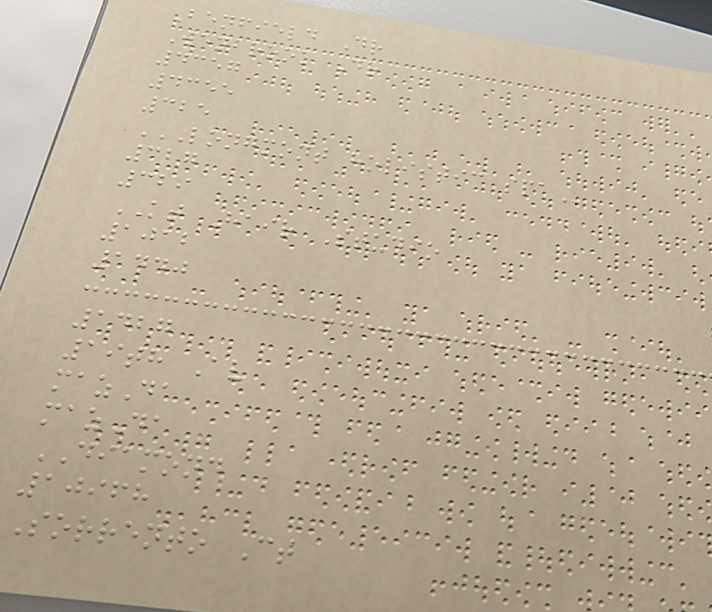Benfield Dr
Wenbrook Dr
4357
4355
325
LONGMONT HOLISTIC SPA
327
329
KT Hair Studio
1012
1440
1427
19th Av
mazDa
mazDa
DIAMOND
10968
Sorrento Ct
